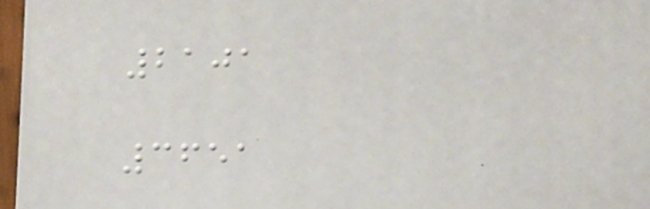2101
3651
